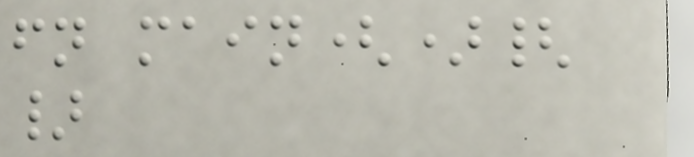fn main(){
}
